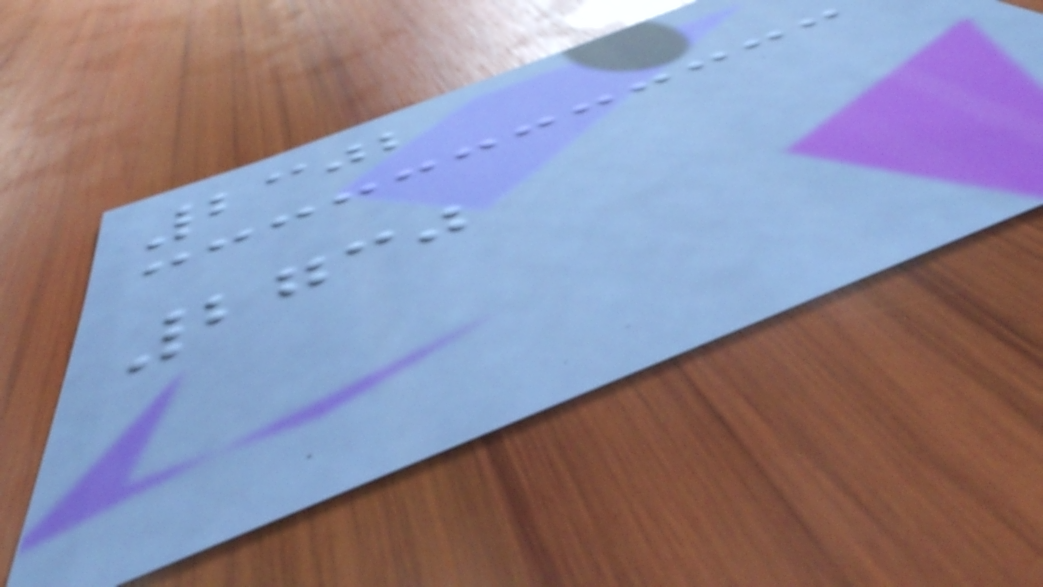2302
2730
